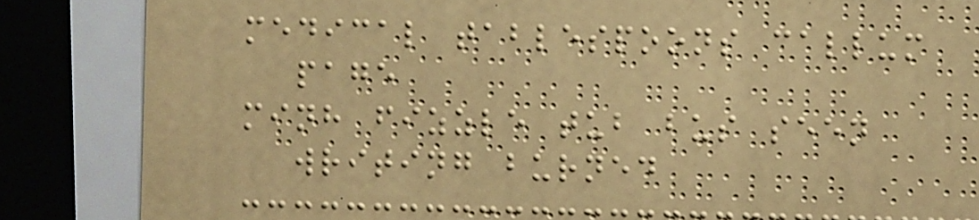medical tablespoons callum
page
minh fizzle tub bus seen
writing burned
